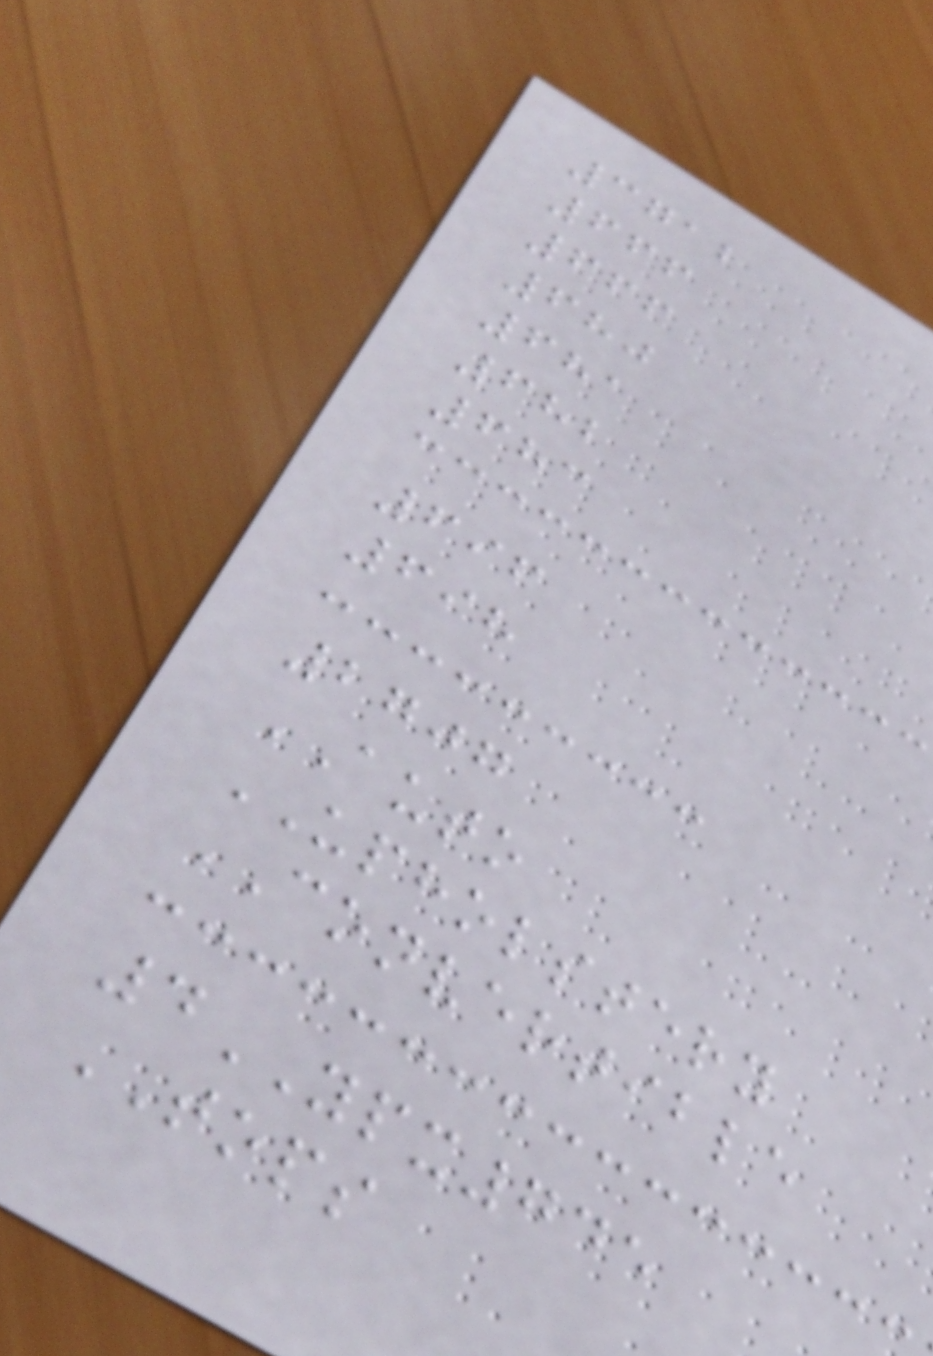3712
666
666
680
681
682
683
696
698
2707
AUTO
UPHOLSTERY
CONVERTIBLE
4YPX745
TOPS
